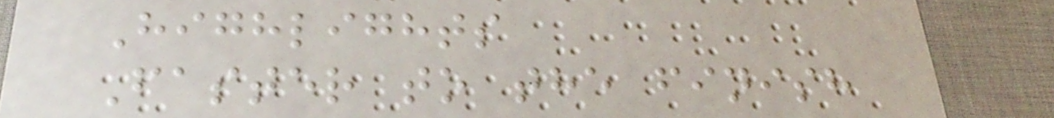Highlights
Faster to the finish
